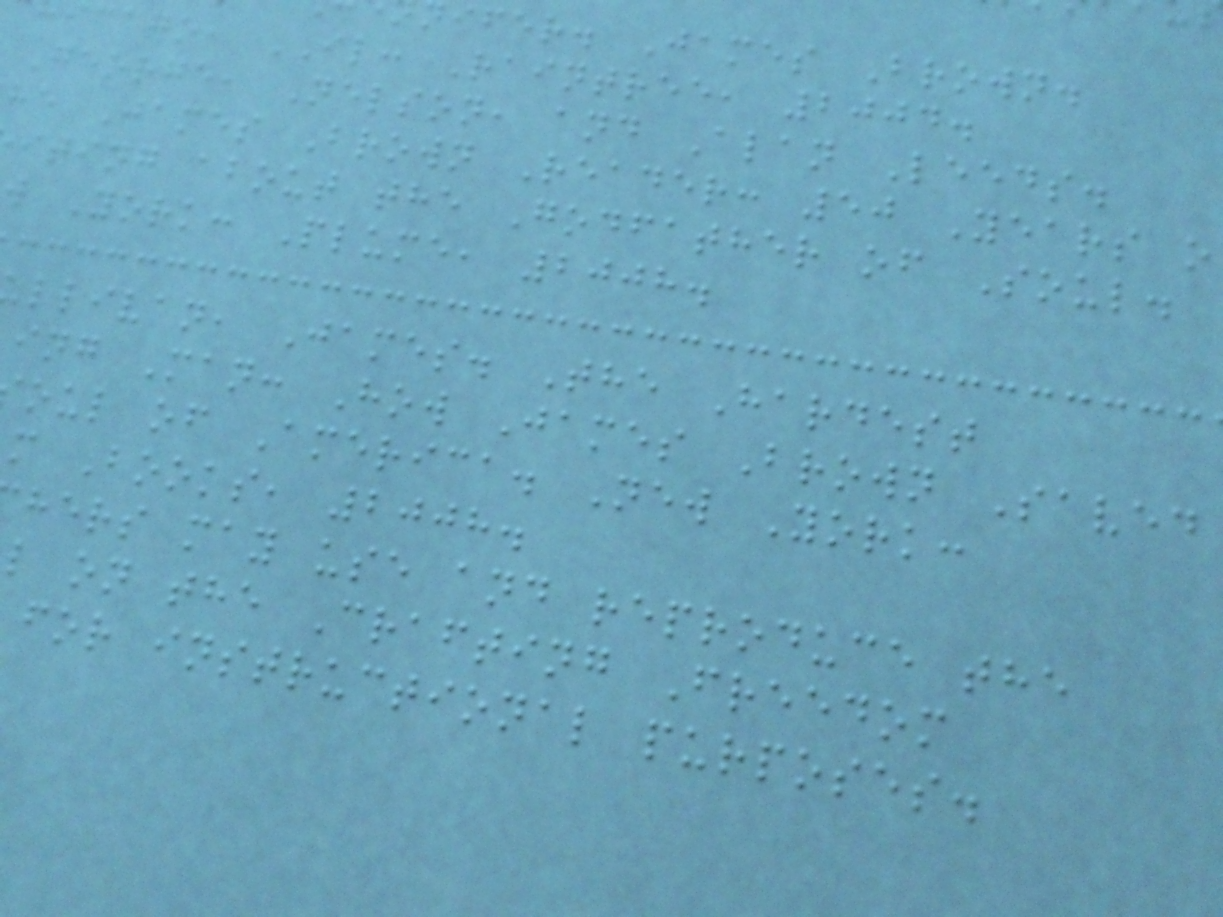ifer. James Brown.
icago, IL: Raintree, 2004.
George, Nelson, and Alan Leeds.
he James Brown Reader: 50 Years o
iting about the Godfather of Soul.
w York: Plume, 2008.
llivan, James. The Hardest
ing Man: How James Brown Saved
oul of America. New York:
m Books, 2008.
hers may use and reproduce the
l on the Crafting Freedom
for instructional purposes.
